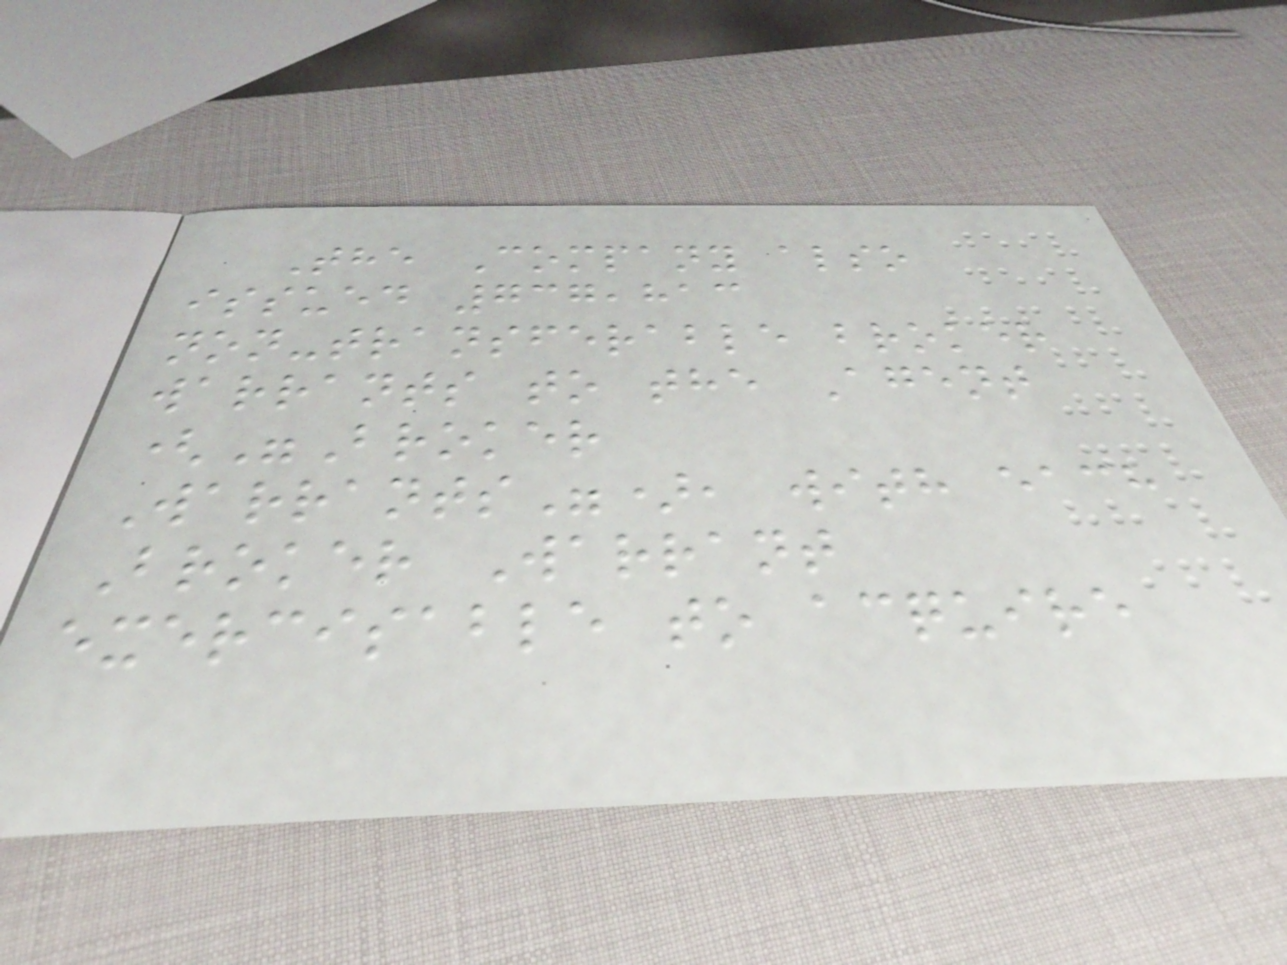The Company also
issued 737,813
non-transferable broker
warrants to the Agent
("Broker
Warrants"), with each
Broker Warrant
exercisable to acquire
